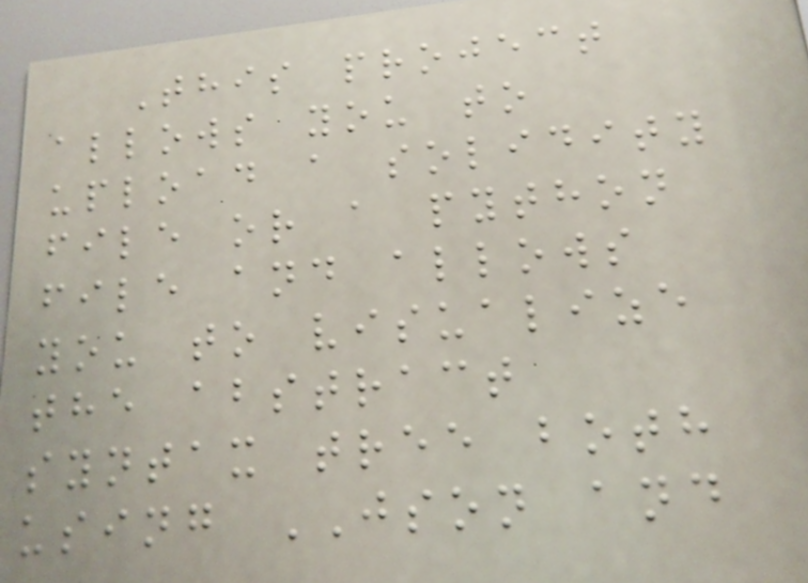This project
allows you to
upload a solidity
file or a python
file and allows
you to visualize
the abstract
syntax tree both
using JSON and
